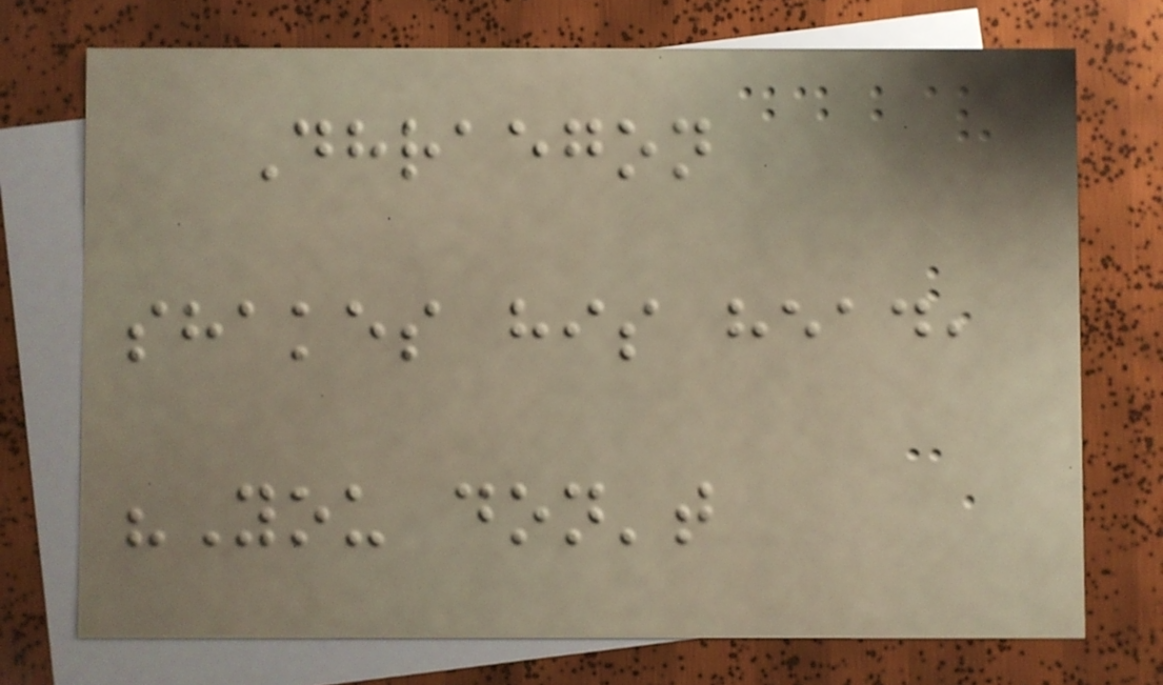Dhraegon
shakes his head,
"You don't
